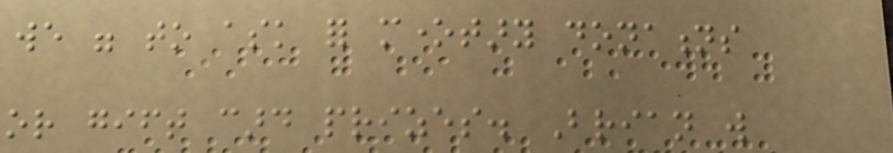we were to ask for monetary donations
or gift card prizes. Brian will
